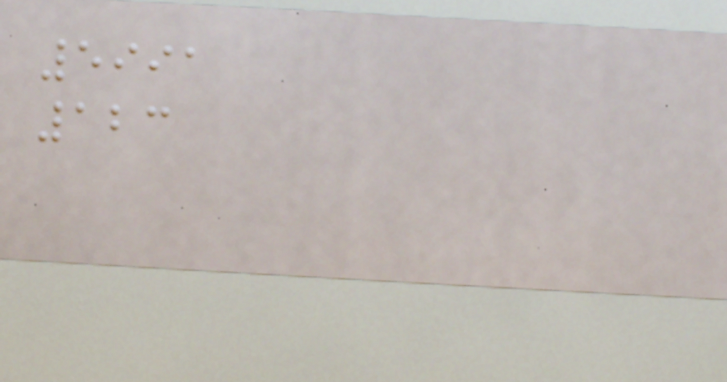5991
123
